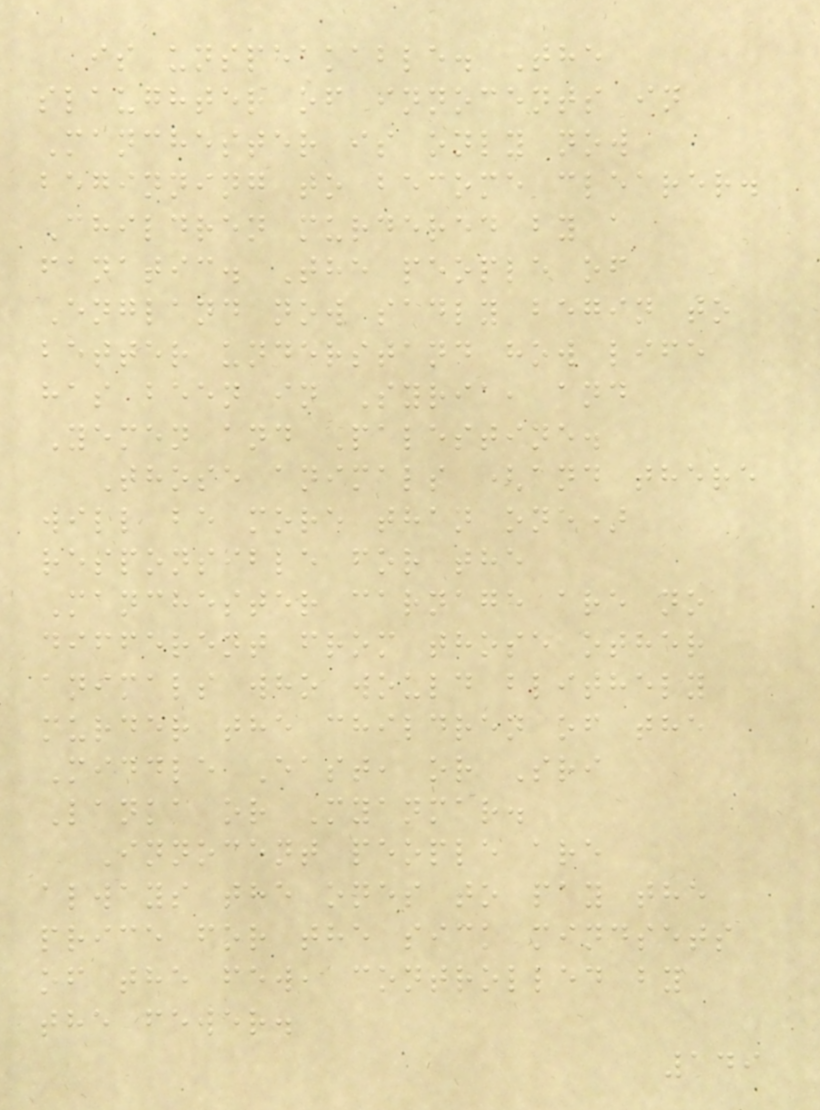is unspeakable. The
slaughter of innocents in
Manchester is only now
beginning to become clearer.
Children murdered by a
fanatic. The people of
England now sadly begin to
better understand how life
has been in Syria, and
Yemen and Palestine.
Those animals (and there
will be more than one)
responsible for the
Manchester carnage are no
different from those other
animals who would blithely
murder the children of the
Middle East, or Sri
Lanka or Myanmar.
Innocent people are
always the ones to pay the
price for the sick mindsets
of the few, controlled by
the fewer.
149
